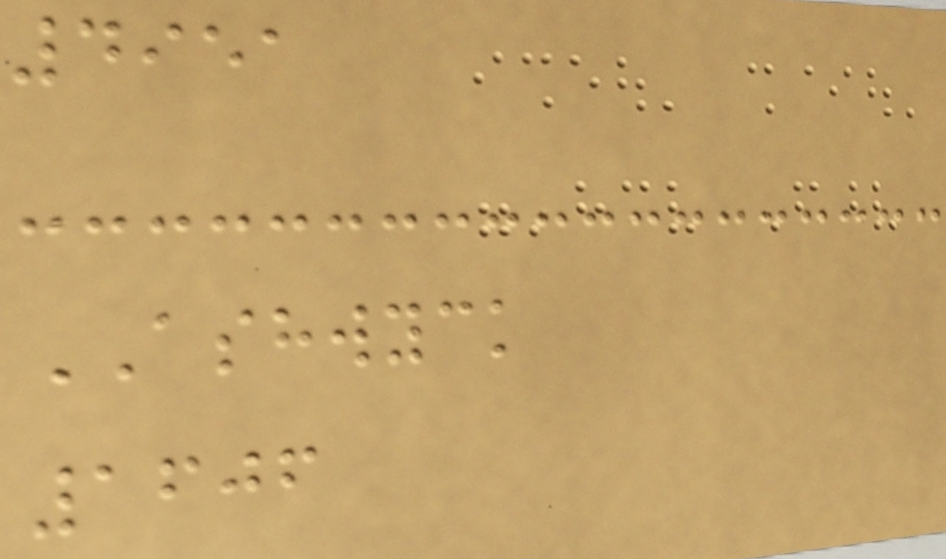4951
ASHWYCK
1606
